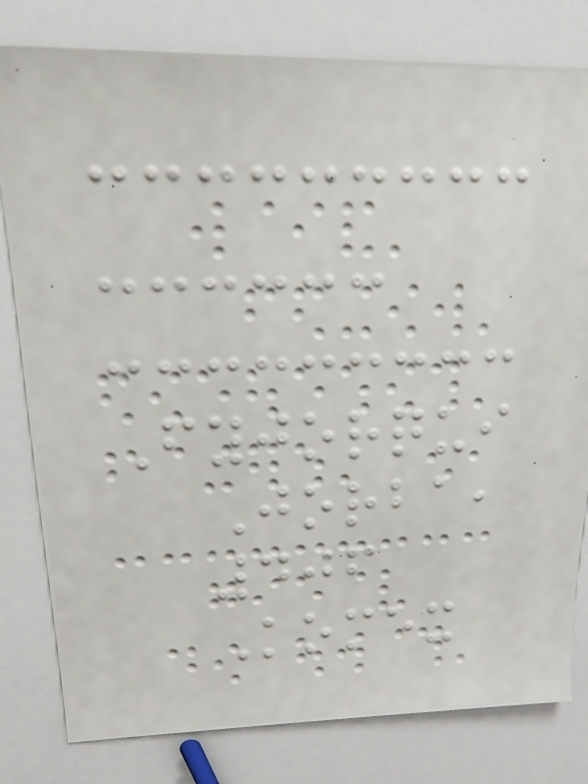Fyjorqui
Jorba,
406
Komex
